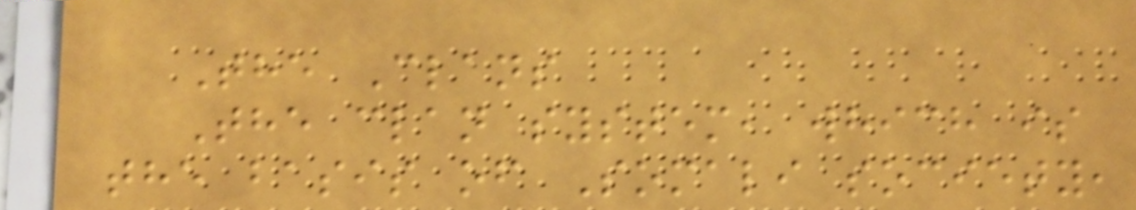The Clans
The clan system, which is
the basis of Somali society,
